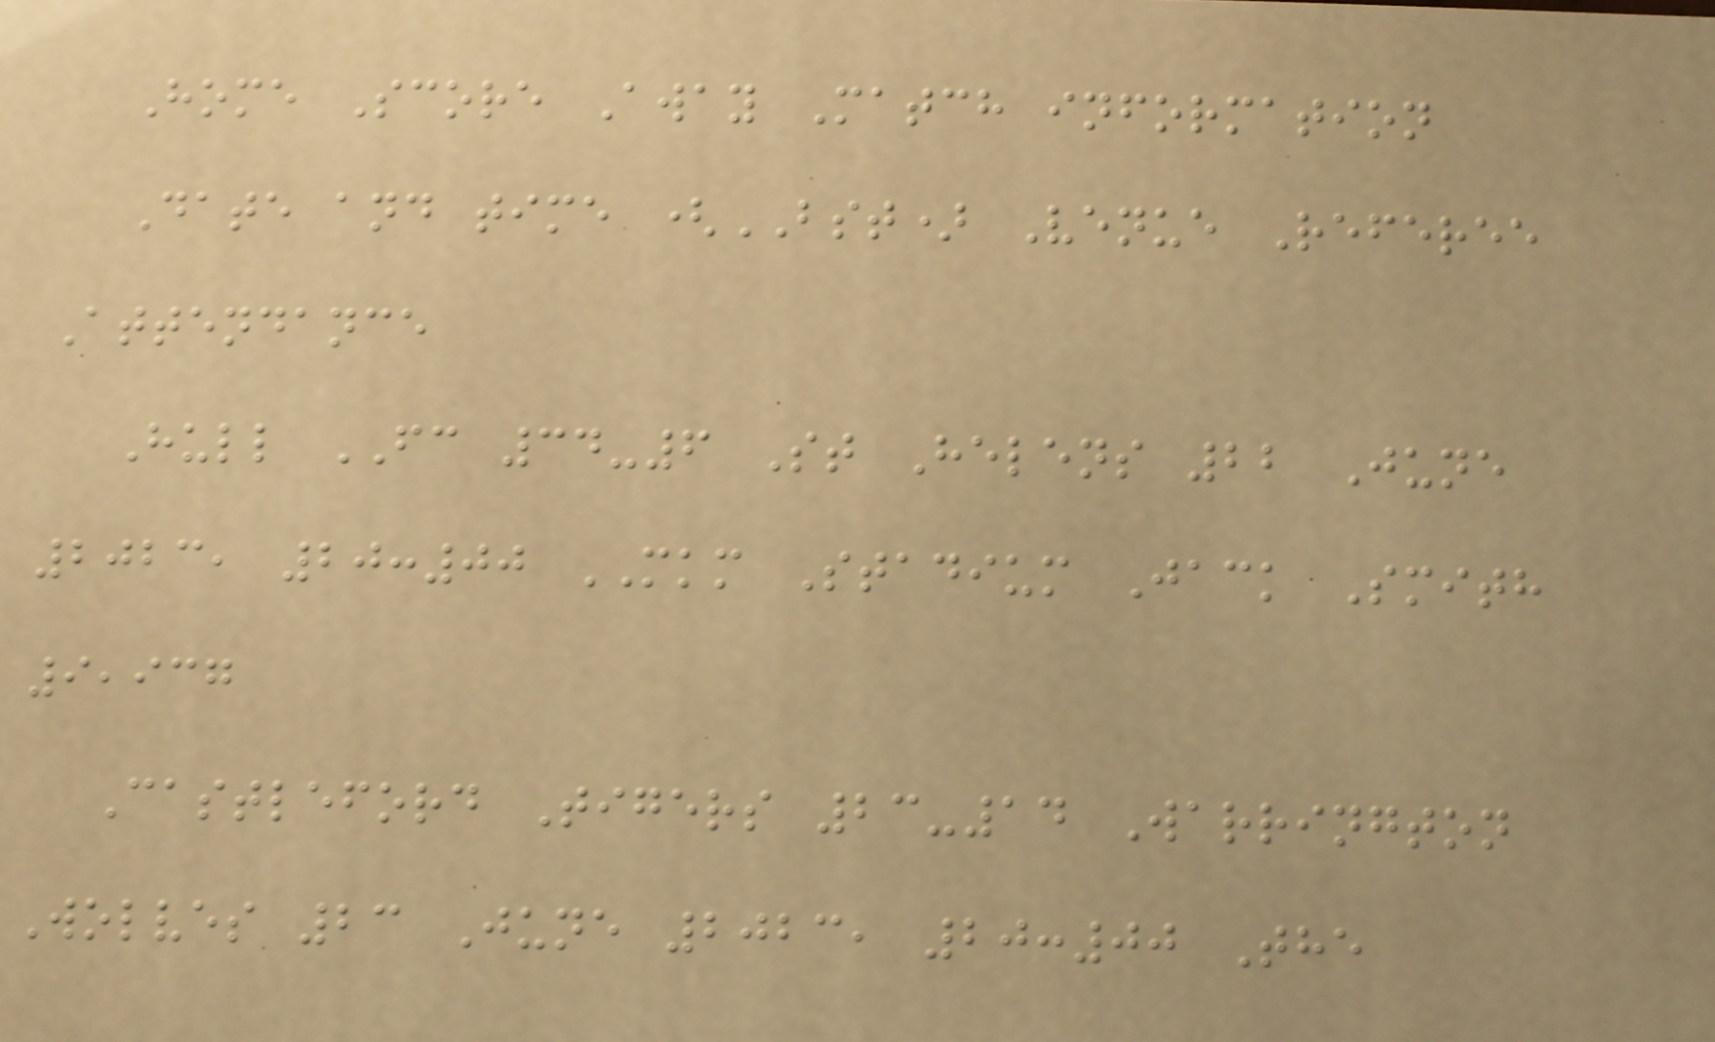Home Score Away Match information
Date and time (BST) Venue Referee
Attendance
Hull FC 34-6 St Helens 22 June
2023, 20:00 MKM Stadium Jack Smith
9,937
Castleford Tigers 23-14 Warrington
Wolves 23 June 2023, 20:00 The
